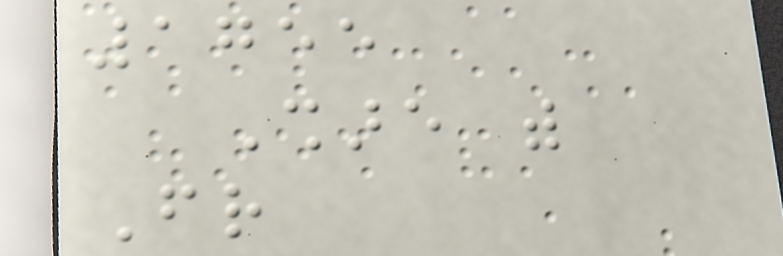1755
Share with
Friend
